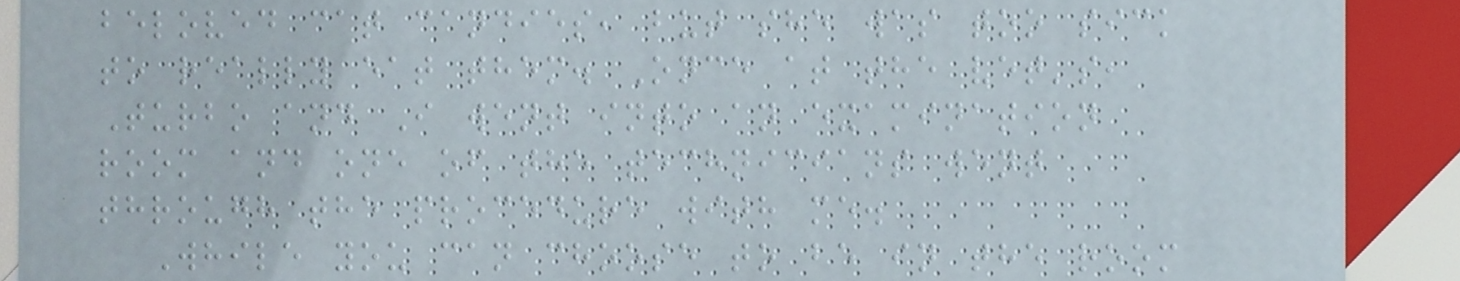beloved cat candies, but she was too sick
to really eat them. Once at the vet's,
Turbo and I went into an examination
room and one of the technicians went
through the procedure with me.
While you can choose to be in the room
